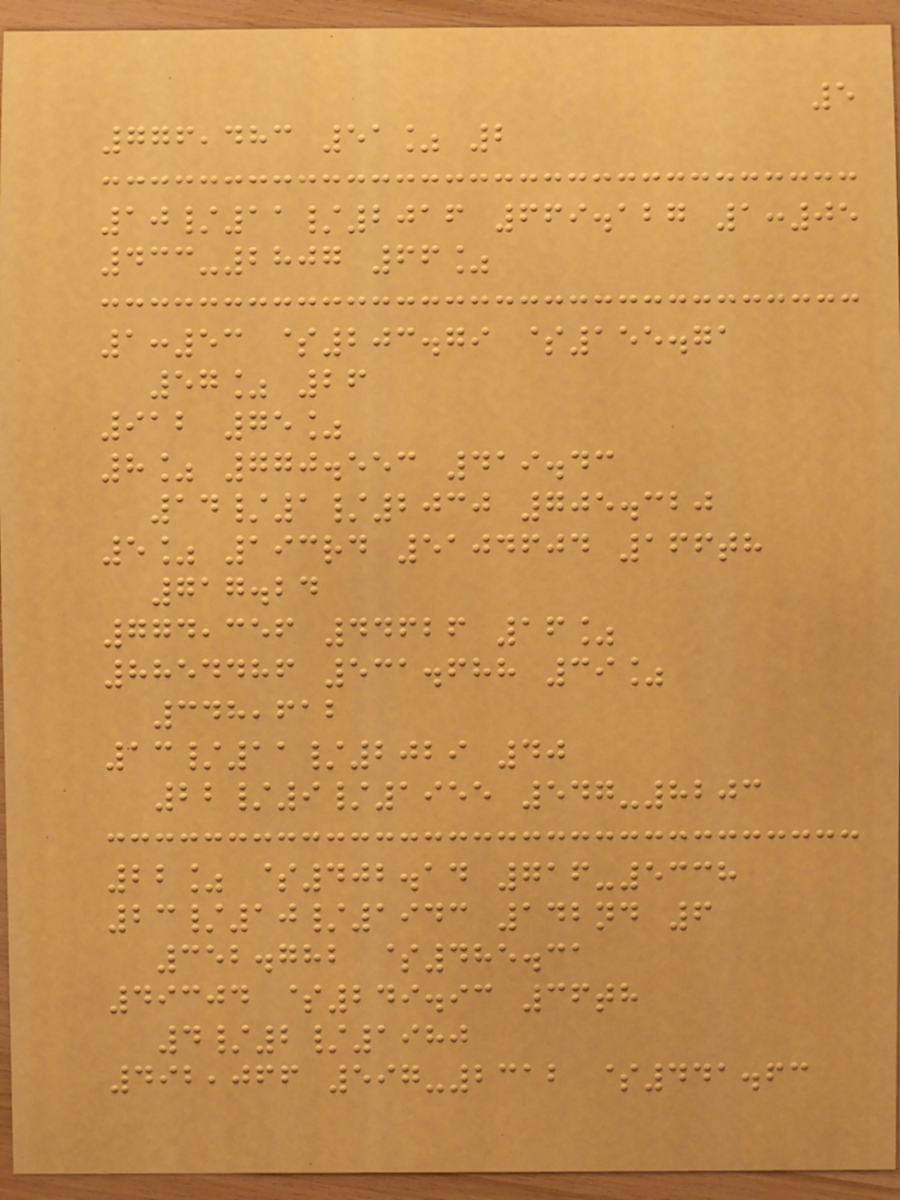5
776,483 51% 2
10/11/2016 669.127 1:05
433-2807 66%
1:53 $203.79 $155.71
57% 26
912 75%
8% 770.553 419.43
14/1/2030 705.320
5% 193rd 5104604 166th
717.24
774,356 44626 16%
8854486 531.688 39%
348,612
13/11/2029 40
22/9/1955 547-8203
22% $402.14 716-5338
23/10/1943 142nd 6
352.782 $485.31
49304 $249.93 36th
4/2/1980
492,066 597-2312 $441.63
